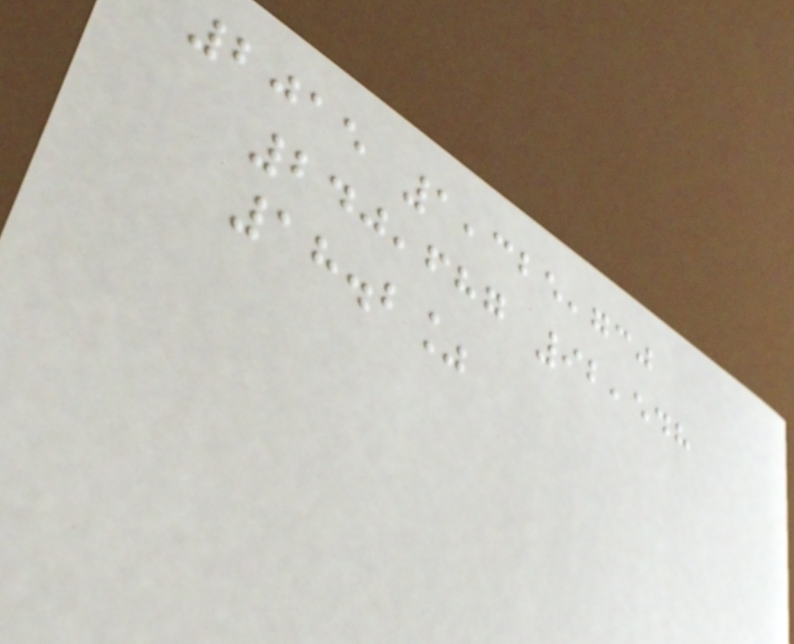2015 1,325,730
240,687 92,548
18.2%
